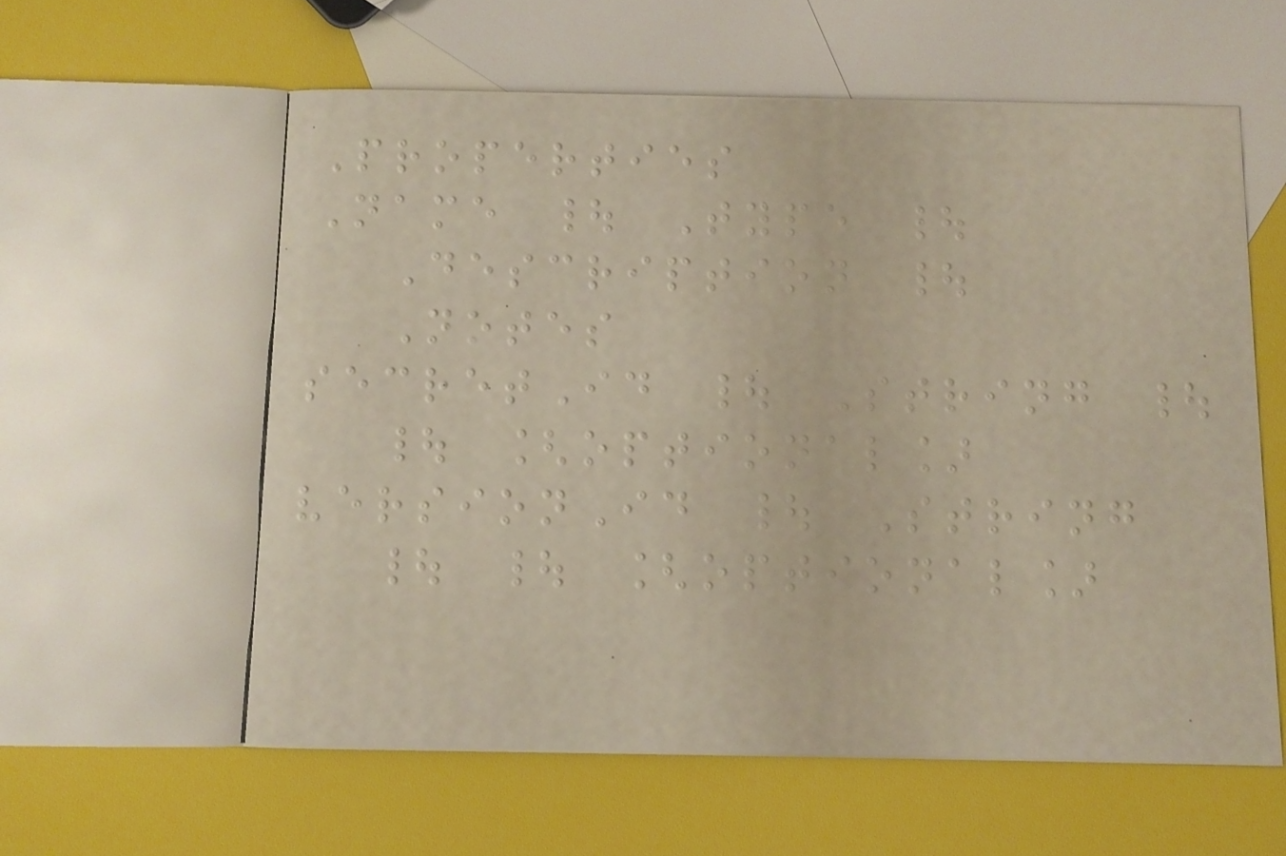Properties
Name | Type |
Description |
Notes
secretId | String |
| [optional]
versionId | String
| | [optional]
